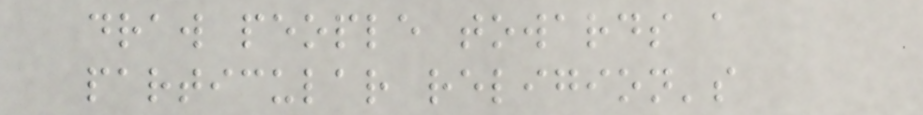draw people towards a
particular religion's
